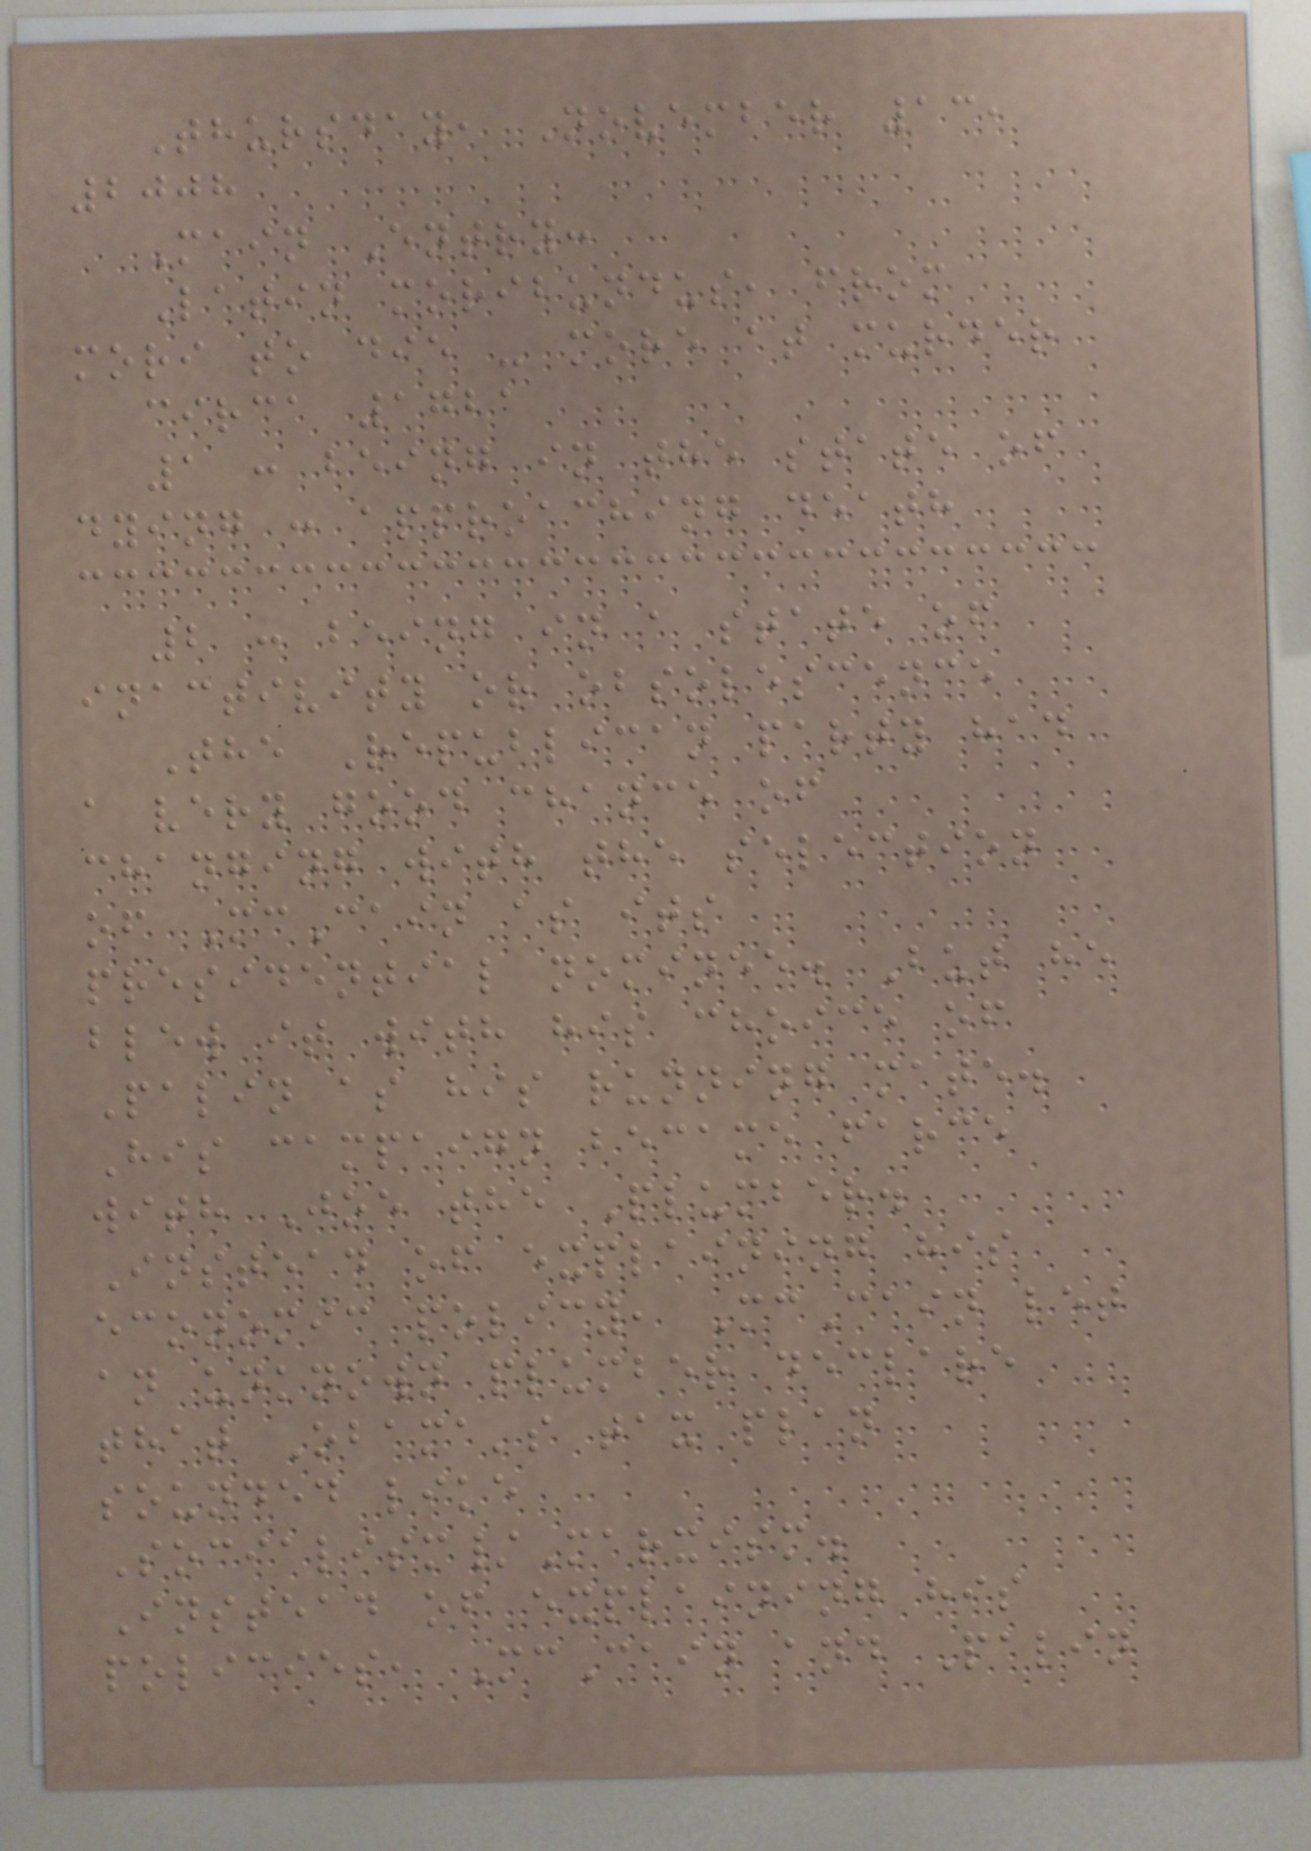Thursday, November 13,
2008
Main Entry:
Latin moribundus, from
mori to die - more at murder
circa 1721
1 : being in the state of
dying : approaching death
2 : being in a state of
inactivity or obsolescence
The Republican party had
a very good chance of
changing with the selection
of McCain as its
presidential nominee. But he
blew it with his choice of
Palin as his running mate.
His campaign became farce
with Joe the Plumber.
Instead of explaining his
economic policy, McCain let
an unknown plumber declare
that Obama's tax plan
sounded like
Socialism/Marxism.
Instead of explaining his
policies, McCain and Palin
